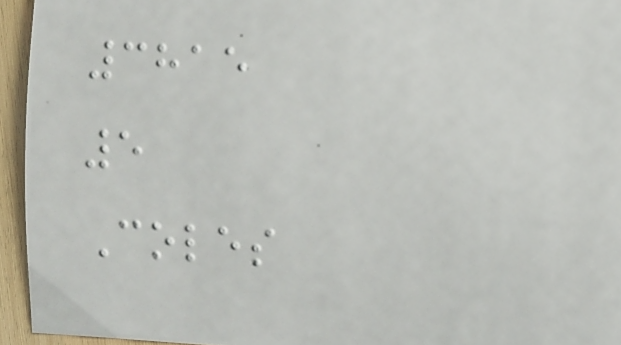3815
5
Coles
